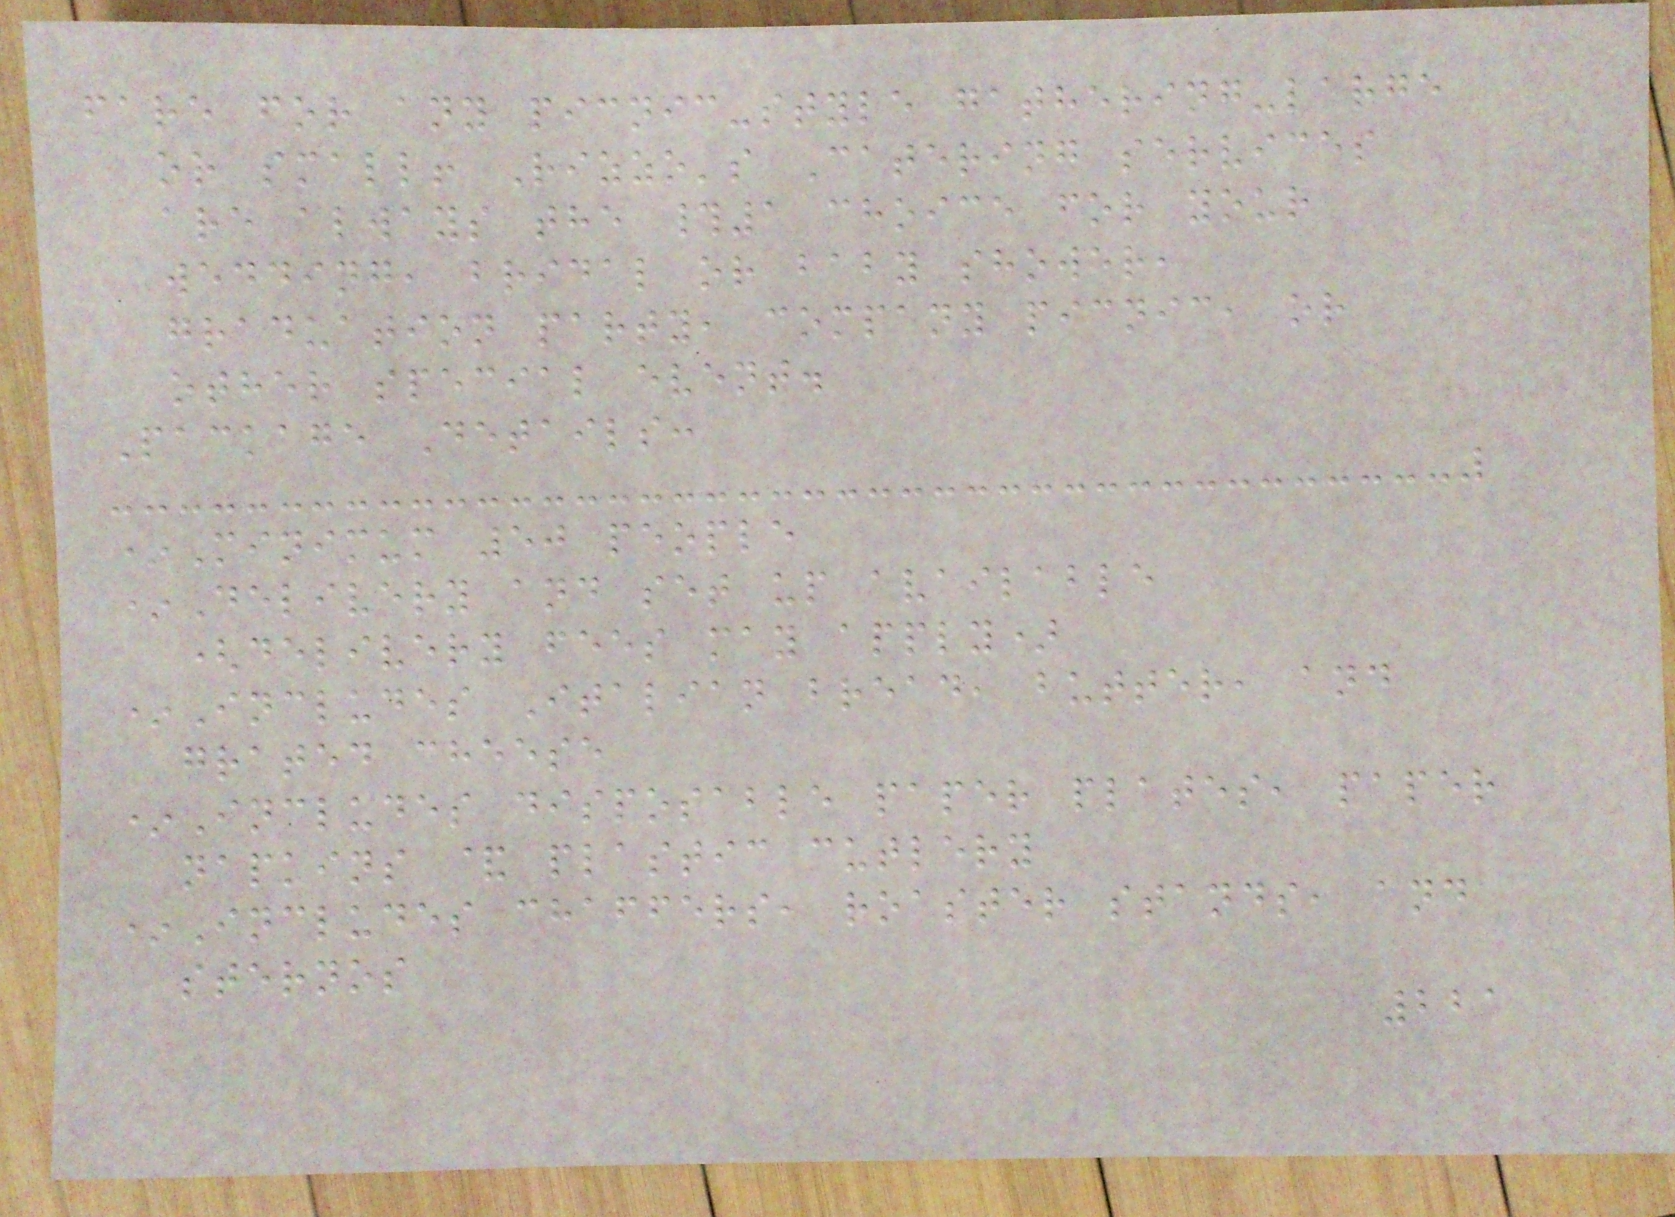fare for any picnic-style gathering-large
or small! Rizzo's Catering services
are always the #1 choice for your
wedding, bridal or baby shower,
graduation party, company picnic, or
other special event.
Package Details:
*Minimum 50 people
*Delivery and set up available
(delivery fees may apply)
*Includes Italian bread, butter, and
grated cheese
*Includes disposable paper plates, paper
napkins & plastic cutlery
*Includes chaffers, roaster stands, and
sternos
221
